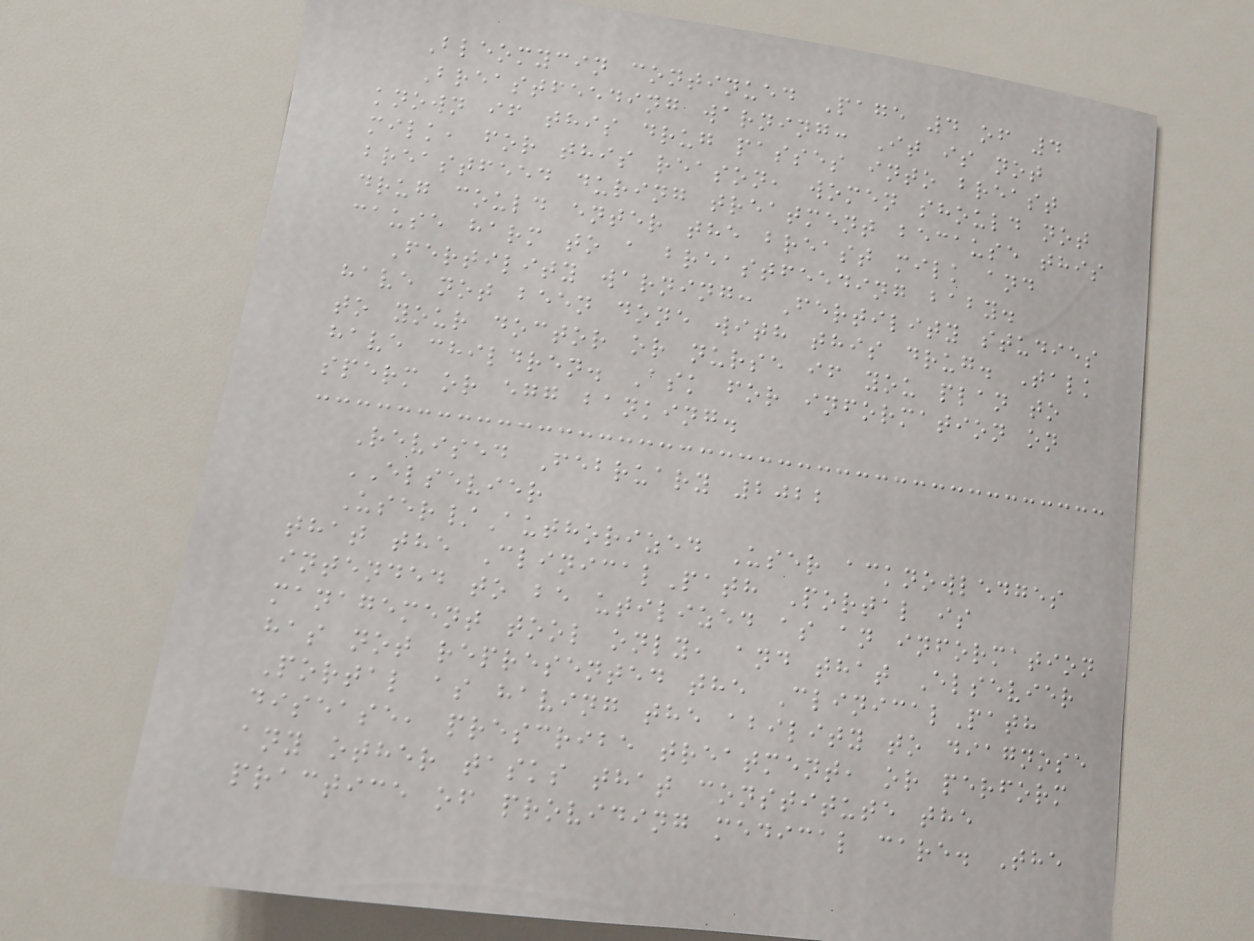Bleomycin continued Page 4 of 4
Breastfeeding warning: It is not
known if this drug passes into breast
milk, for this reason, women should not
breastfeed during treatment because this
drug could enter the breast milk and
cause harm to a breastfeeding baby.
Fertility warning: Fertility studies
have not been done with this drug. Talk
to your doctor or nurse if you plan to
have children. Ask for information on
sperm or egg banking.
Revised February 2022
ELSEVIER
User/Authorized User acknowledges
that the ClinicalPath Portal is
intended to be utilized as an information
management tool only, and that Elsevier
has not represented the ClinicalPath
Portal as having the ability to diagnose
disease, prescribe treatment, or perform
any other tasks that constitute the
practice of providing medical care. The
